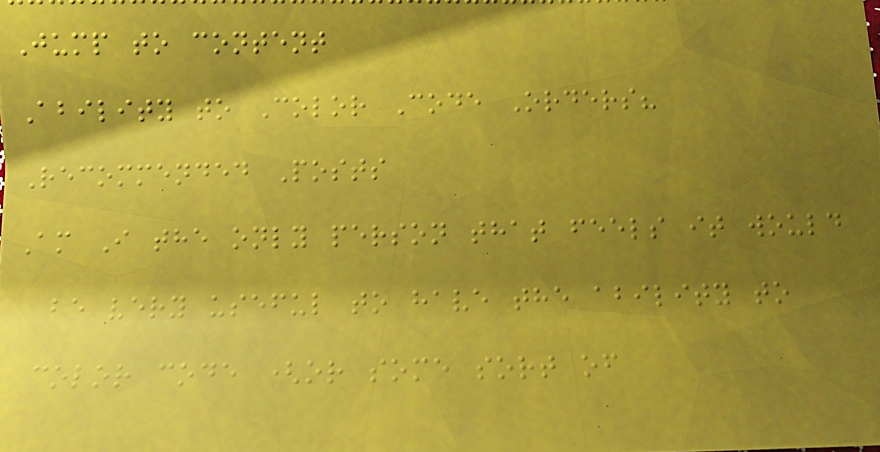Jump to content
Ability to Color Code Orders?
Recommended Posts
Am I the only person that feels it would
be very useful to have the ability to
color code (or some sort of
